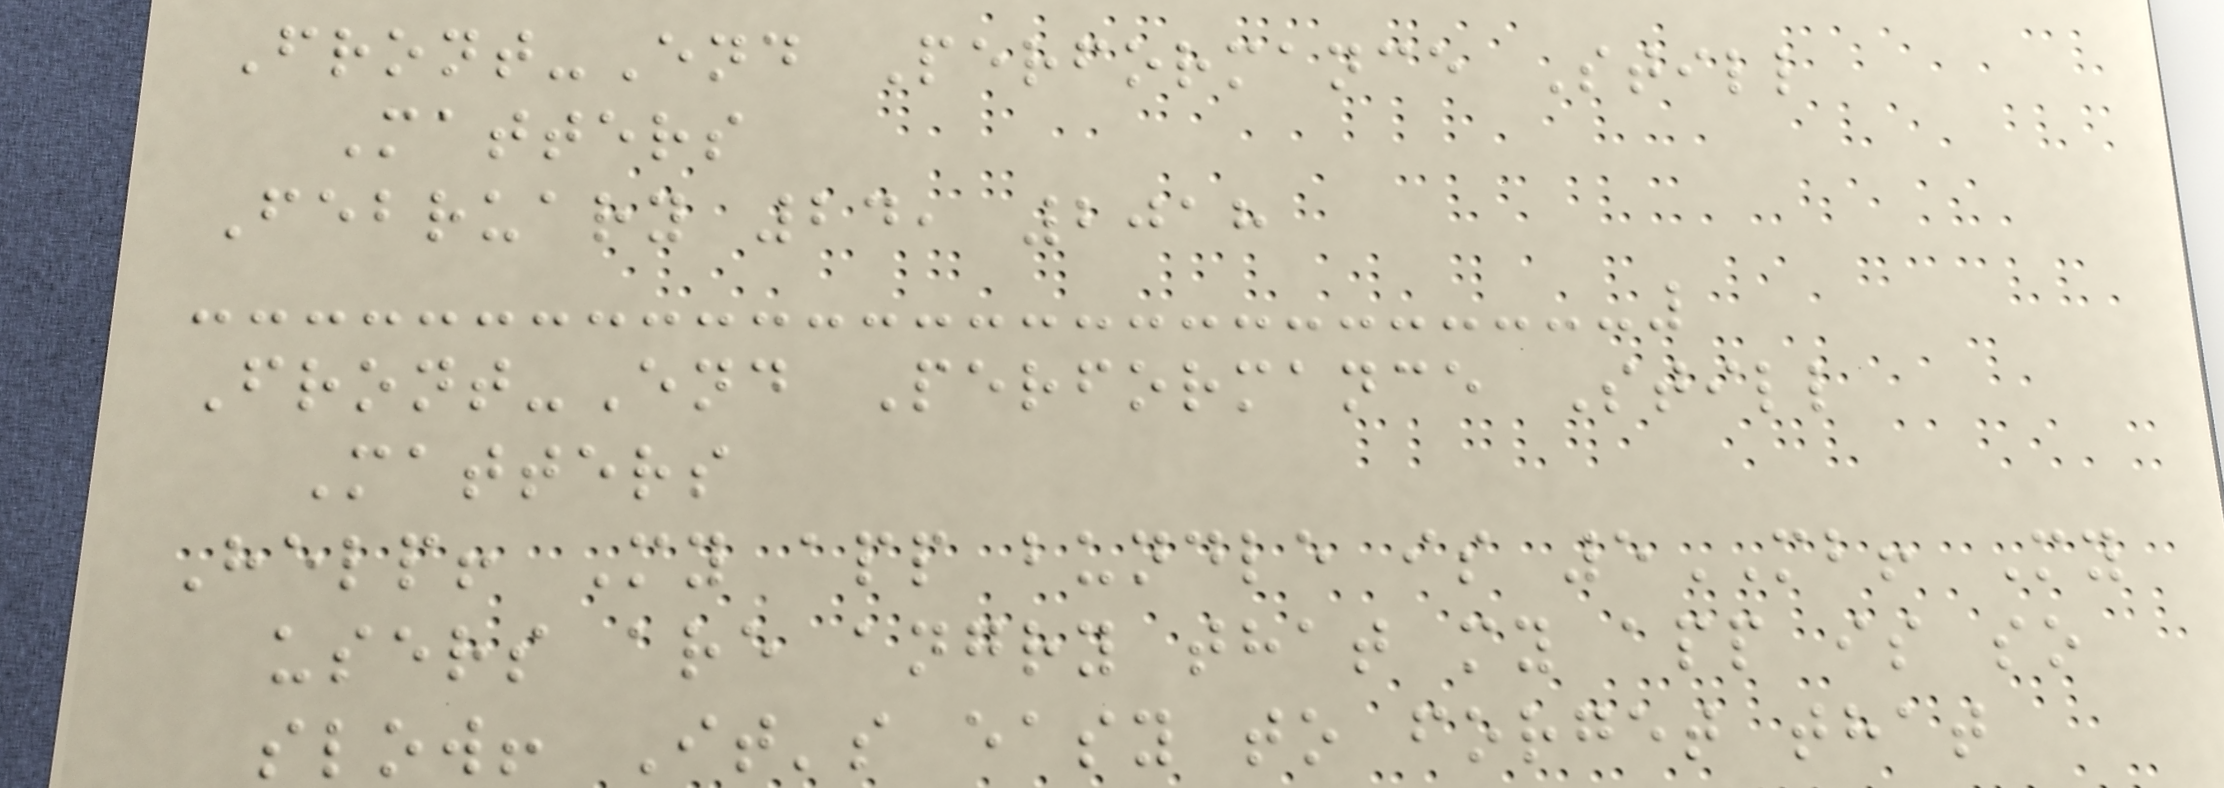Front-End Performance Still
Matters
February 24, 2018
Front-End Performance Still
Matters
Help! My app bundle is 5MB! My
users are angry that my app is so
slow! It's easy to forget that
